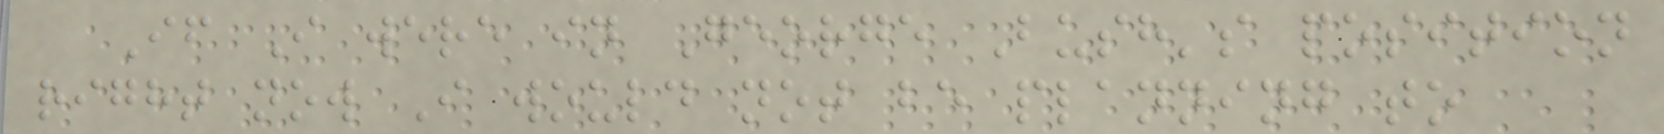If I were in George Bush's position
right now I would not be planning to
